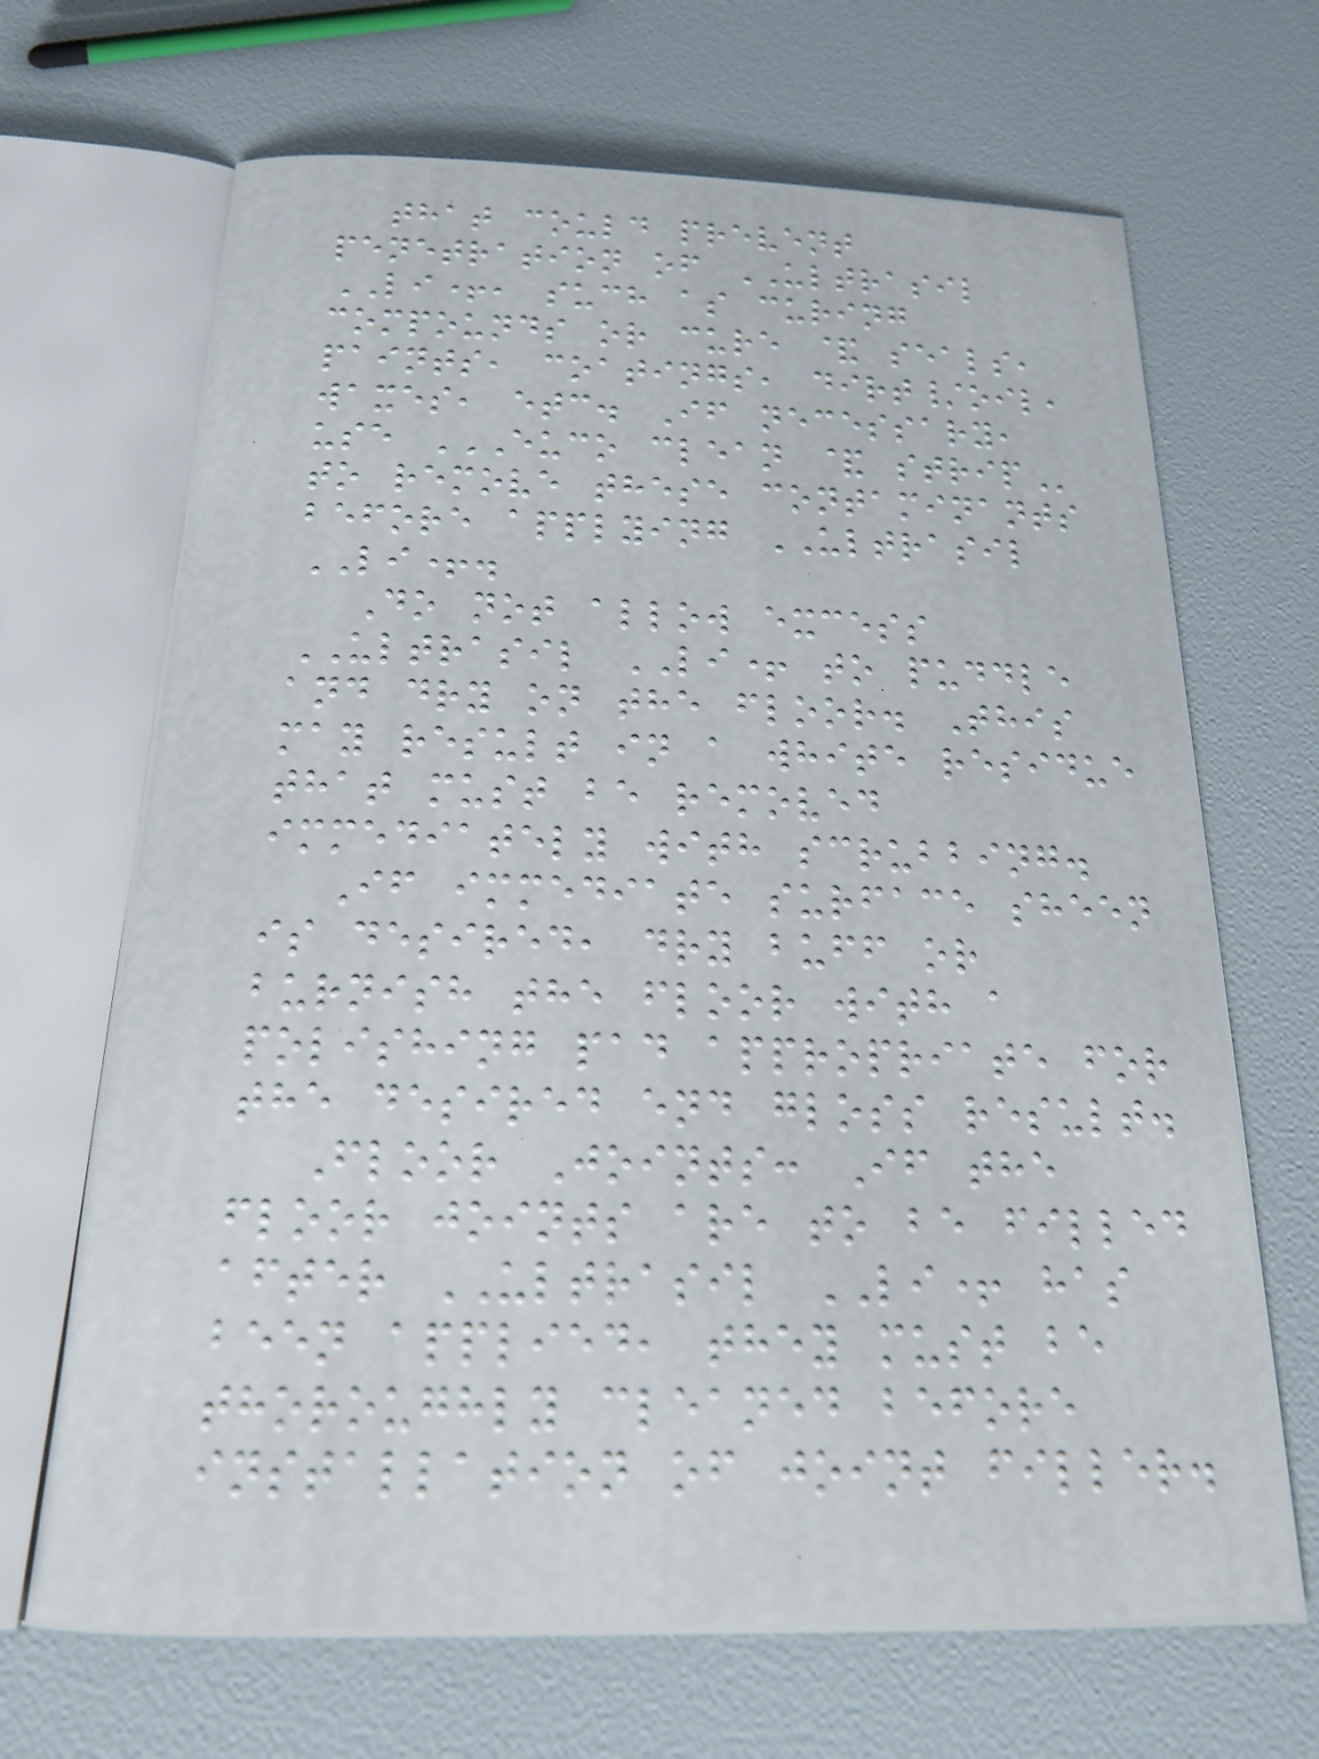that could prevent
penetration of ULTRASIL
LI+, such as curing
compounds or cure & seals,
paints, coatings, dirt/oil,
waxes, etc. If necessary,
use EUCO CLEAN & STRIP
to remove these contaminants
before applying ULTRASIL
LI+.
Do not allow excess
ULTRASIL LI+ to puddle
and dry on the floor. This
may result in a white residue
that must be removed
immediately with scrubbing.
If immediate surface sheen
is desired, dry buff or
burnish the floor with a
polishing pad appropriate for
the desired end gloss result.
Floor Joints: If the
floor joints are to be filled
after ULTRASIL LI+ has
been applied, they must be
thoroughly cleaned before
installation of joint filler.
